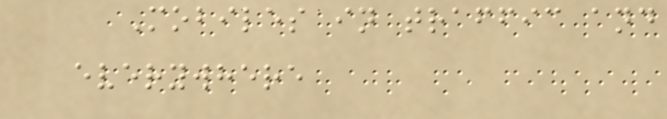Mobiles in traffic and
everywhere
